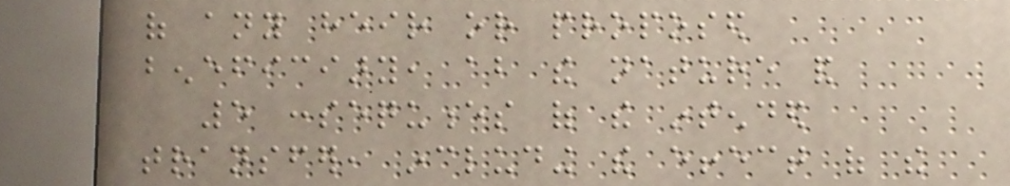of any heir or proposed
beneficiary, about the nature and
5 consequences of the intended
transfer, including the effect of the
